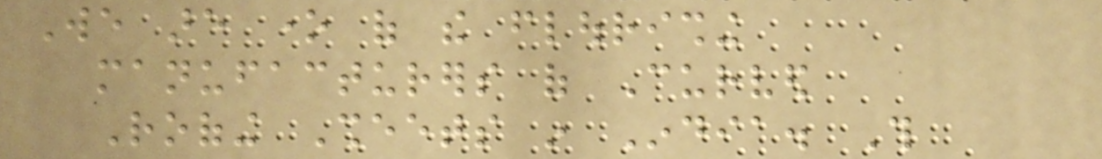We are one of the flourishing
manufacturers of Curved
Roofing Sheets in India. This
